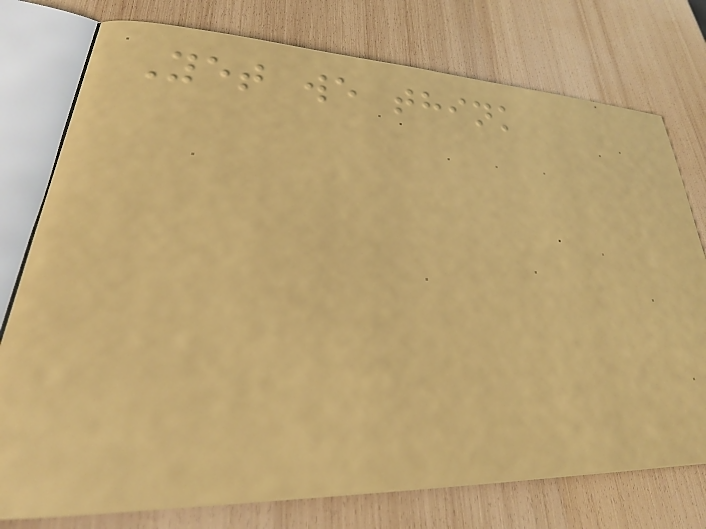Yet we think
